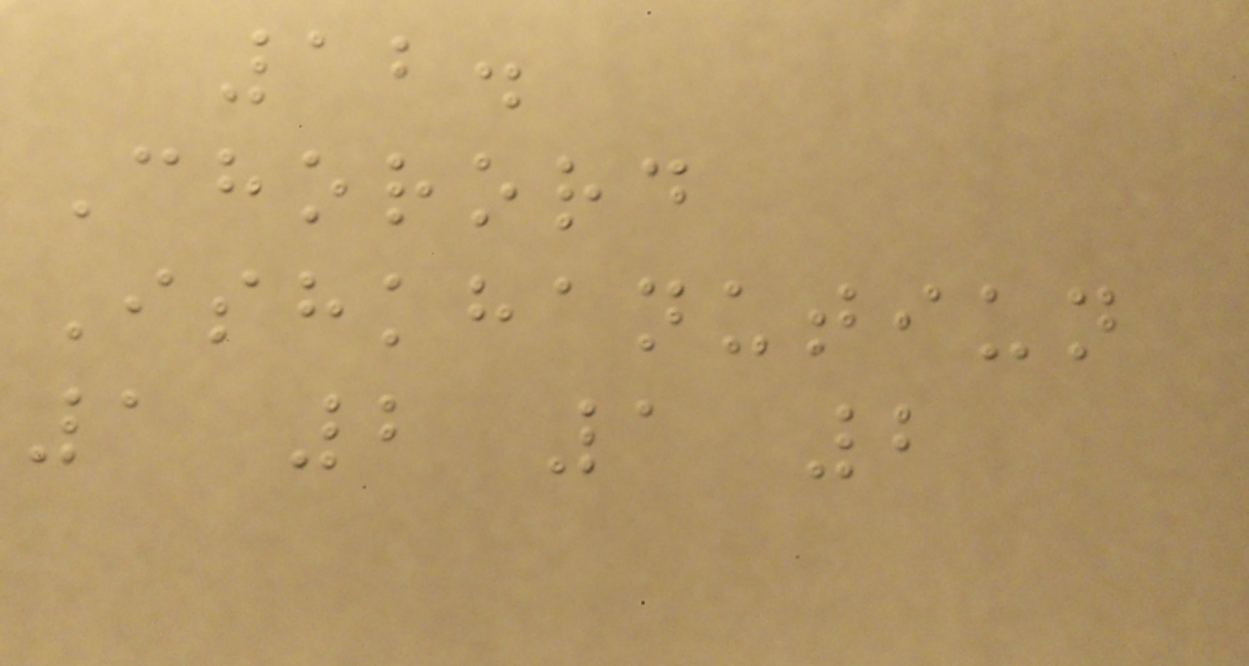12.
Chorord
Ishkhanutiun
1 2 1 2
